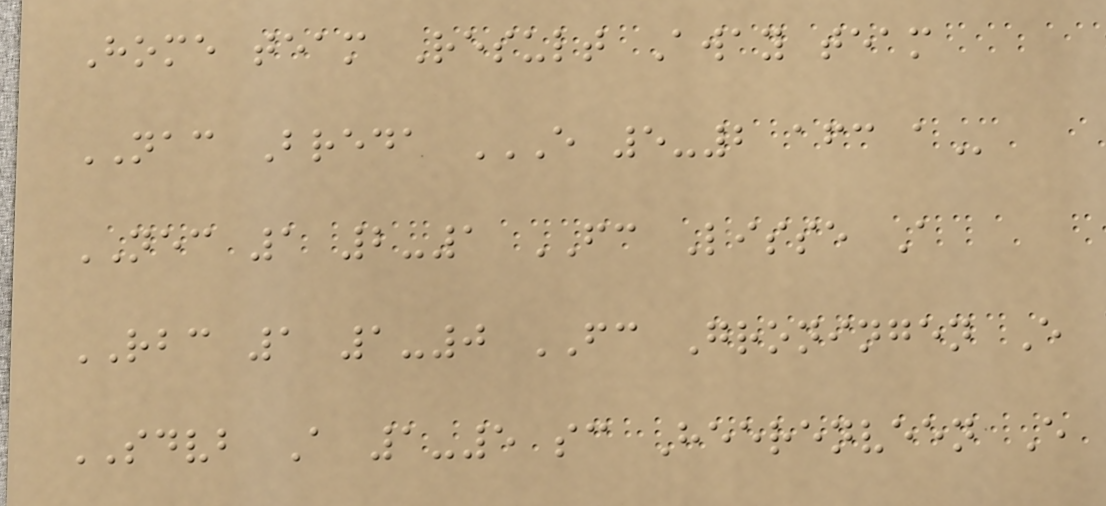Home team Result Away team
NAC Breda E 5-2 AFC A
NEC 1 2-1 FC Lisse A
RBC 1 1-0 FC Groningen E
SDVB A 1-5 sc Heerenveen E
